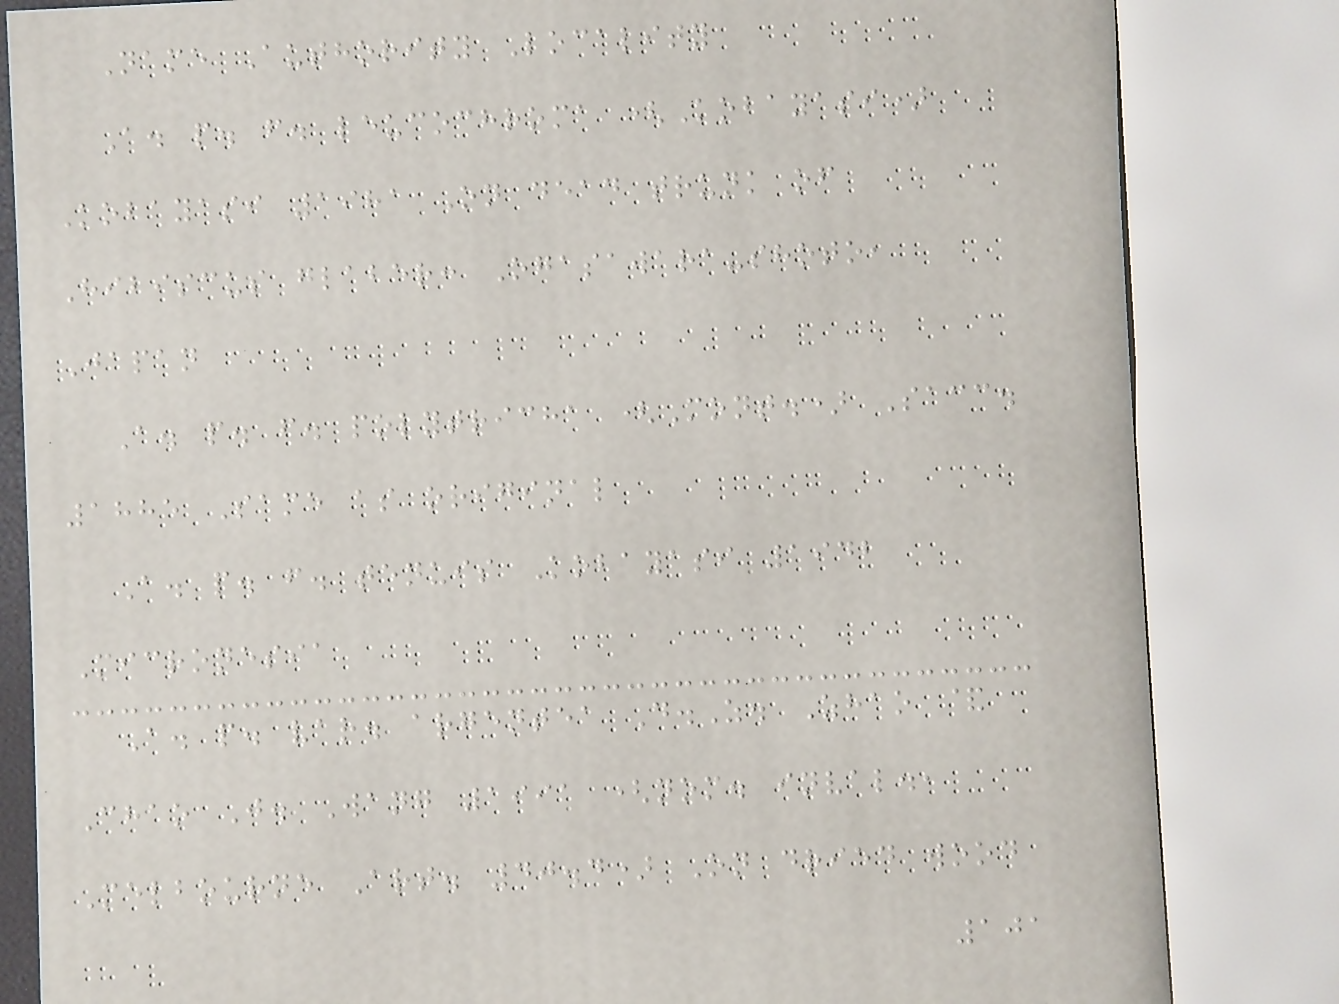Name Authority Locality
A. p. f. leucochroma (Kobayasi)
Kobayasi 1981 On dead trunk of
Hibiscus glaber: Ogasawara-shoto,
Japan
A. p. f. polytricha (Mont.) Sacc.
1885 Same as original
A. p. f. tenuis Kobayasi 1942
Micronesia
A. p. var. argentea D.Z. Zhao &
Chao J. Wang 1991 (nom. inval.,
Melbourne Art. 40.4) On dried wood
101
